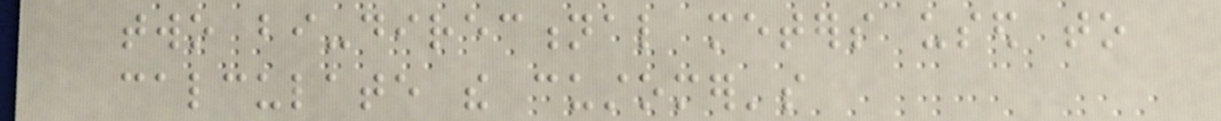two bi-directional meters used to
calculate the customer's
